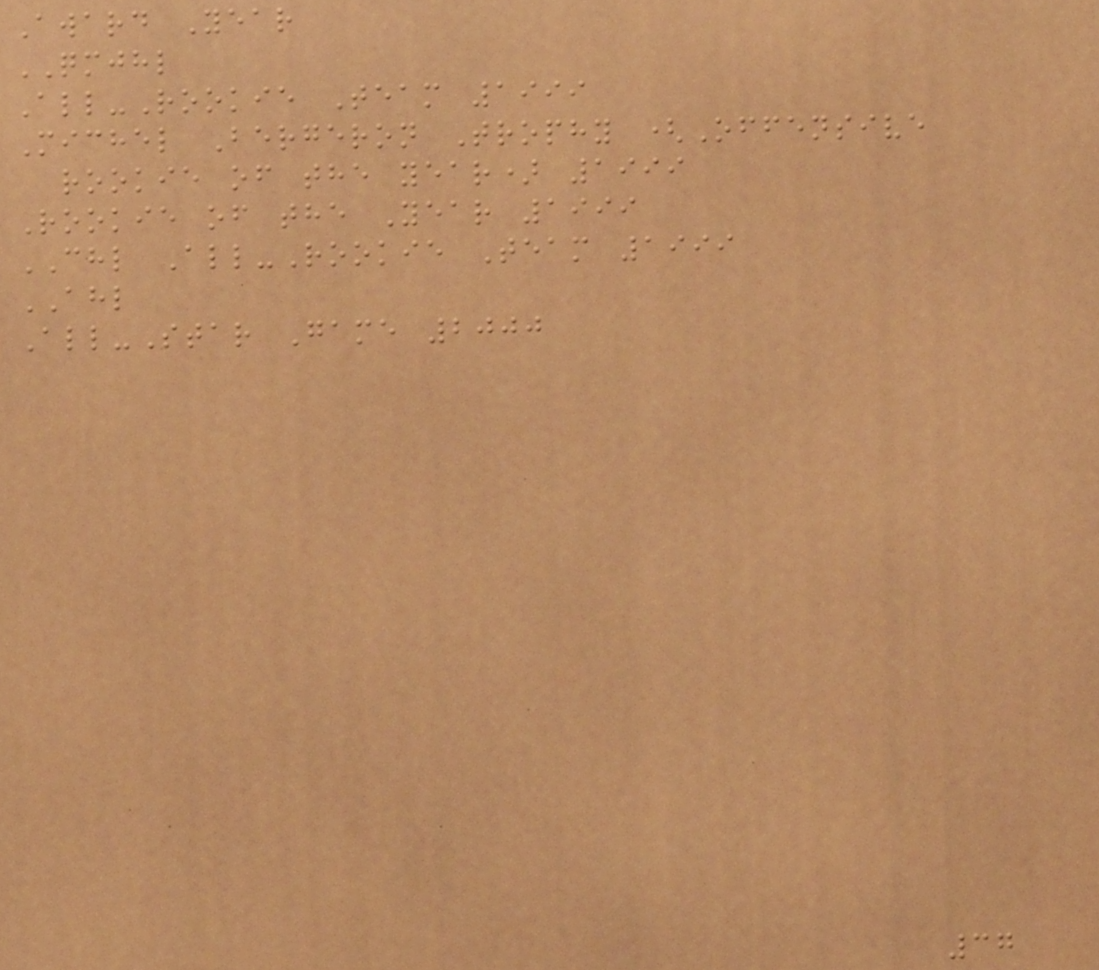Award Year
QMJHL
All-Rookie Team 1999
Michel Bergeron Trophy (Offensive
rookie of the year) 1999
Rookie of the Year 1999
CHL All-Rookie Team 1999
AHL
All-Star Game 2000
37
